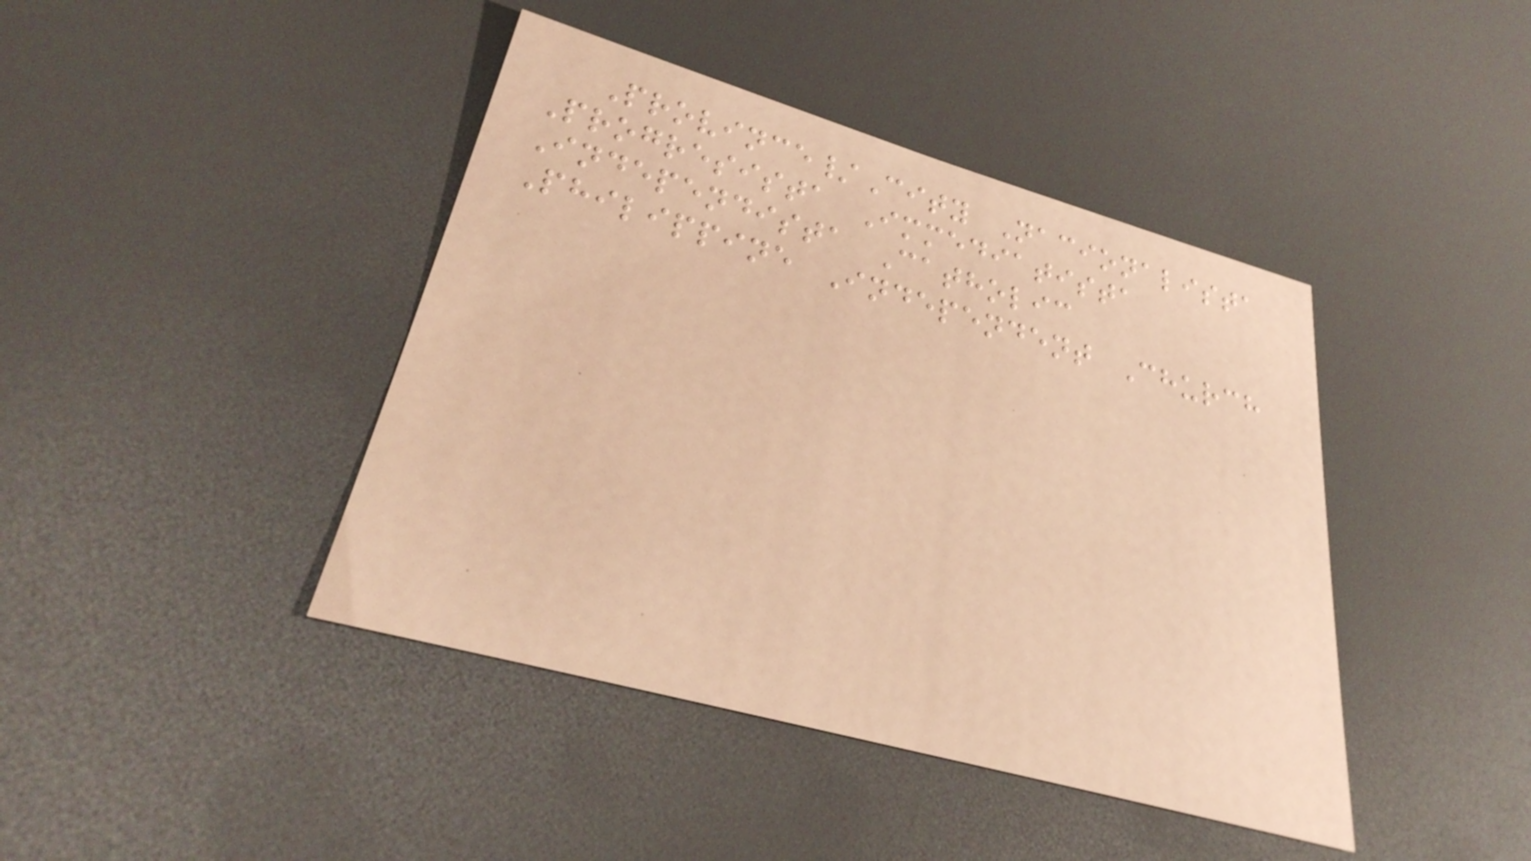Province/City Nacionalista
Progresista Immediatista
Independista Catholic
Philippine Independent Church
